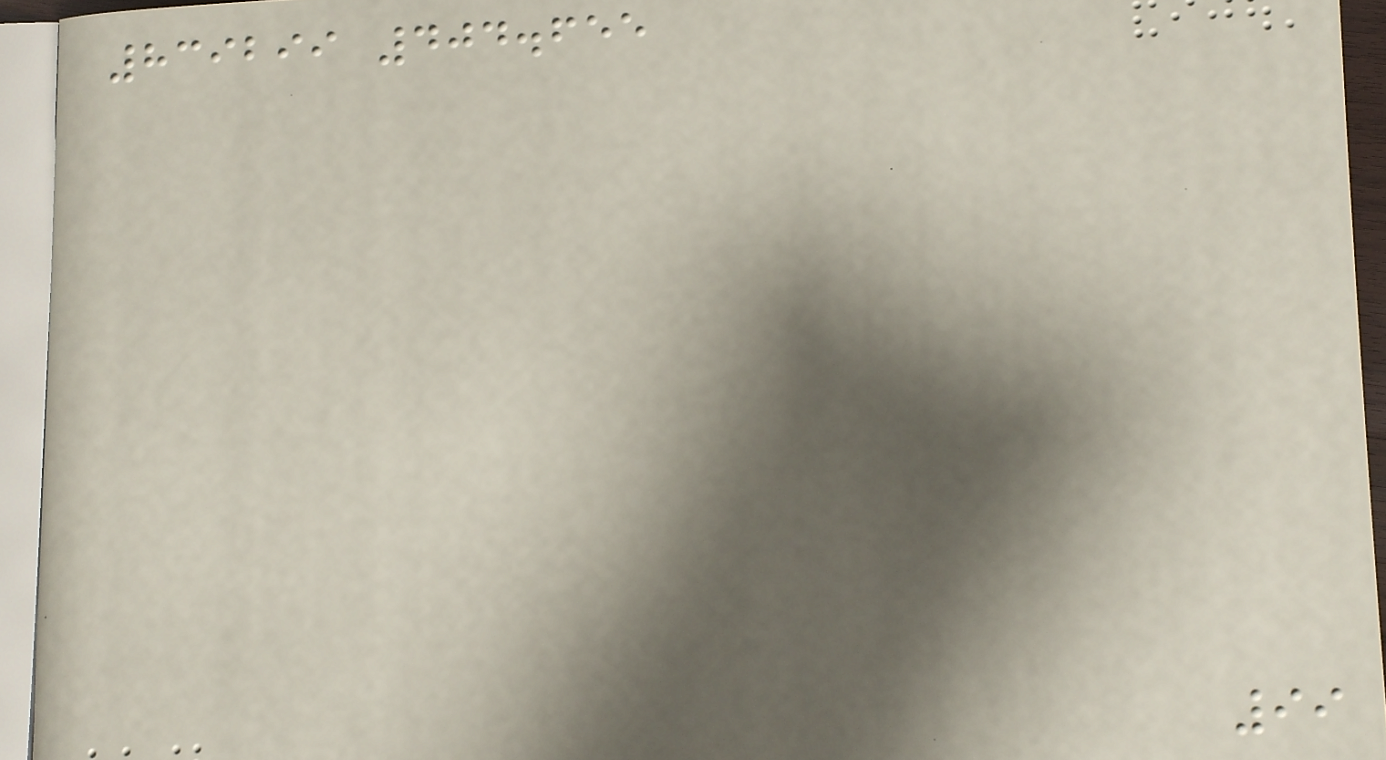839299 404.655
99
